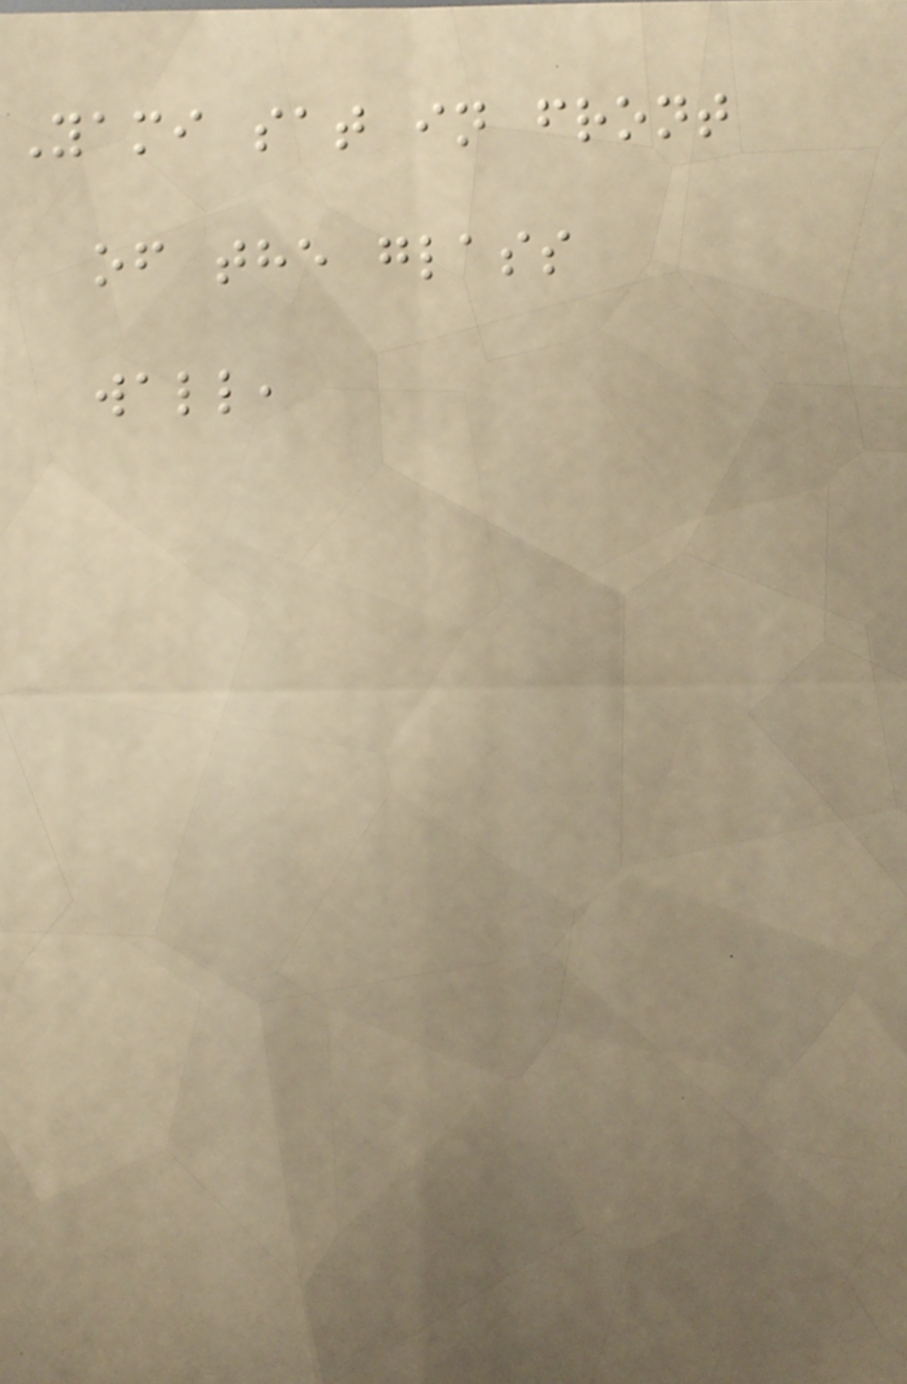Yami sat in front
of the glass
wall,
